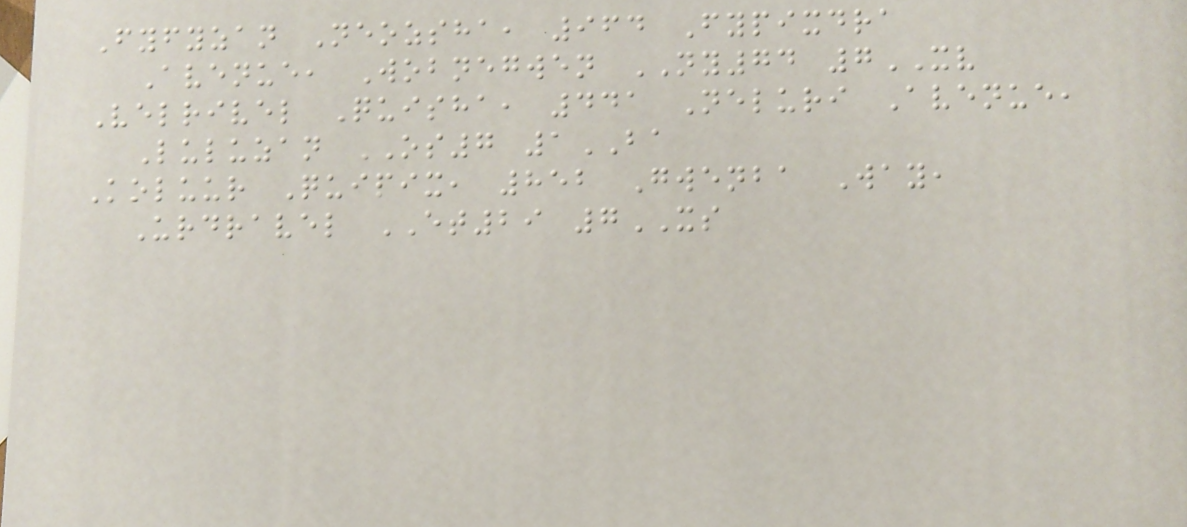Fyfyzan Neozsha, 964 Fypixdra
Avenue, Wobnegwen NY74 7XV
Velrivel Quisha, 441 Neluri Avenue,
Luluzan OS7 1BA
Koluur Quipix, 852 Gwenba Way,
Urdravel ET29 7XS
